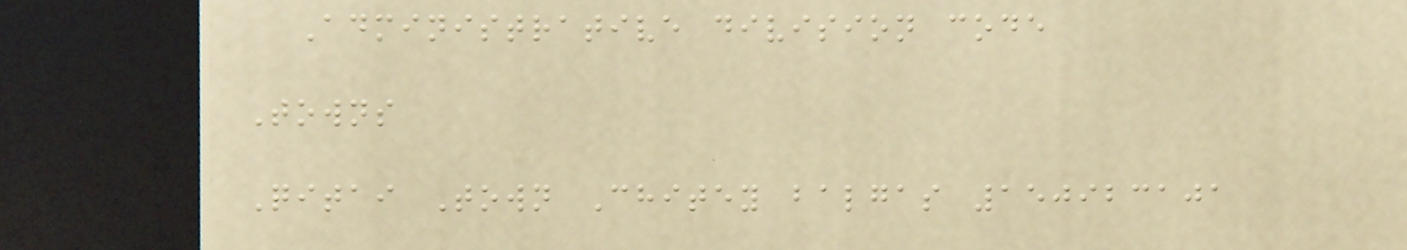Administrative division code
Towns
Qitai Town Chitey balgas 150923101
